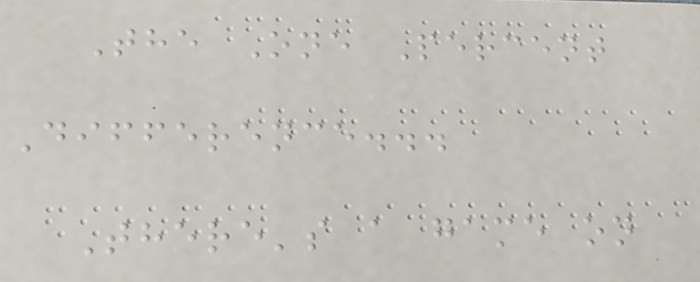The One Percent
Difference...
There's a game on
